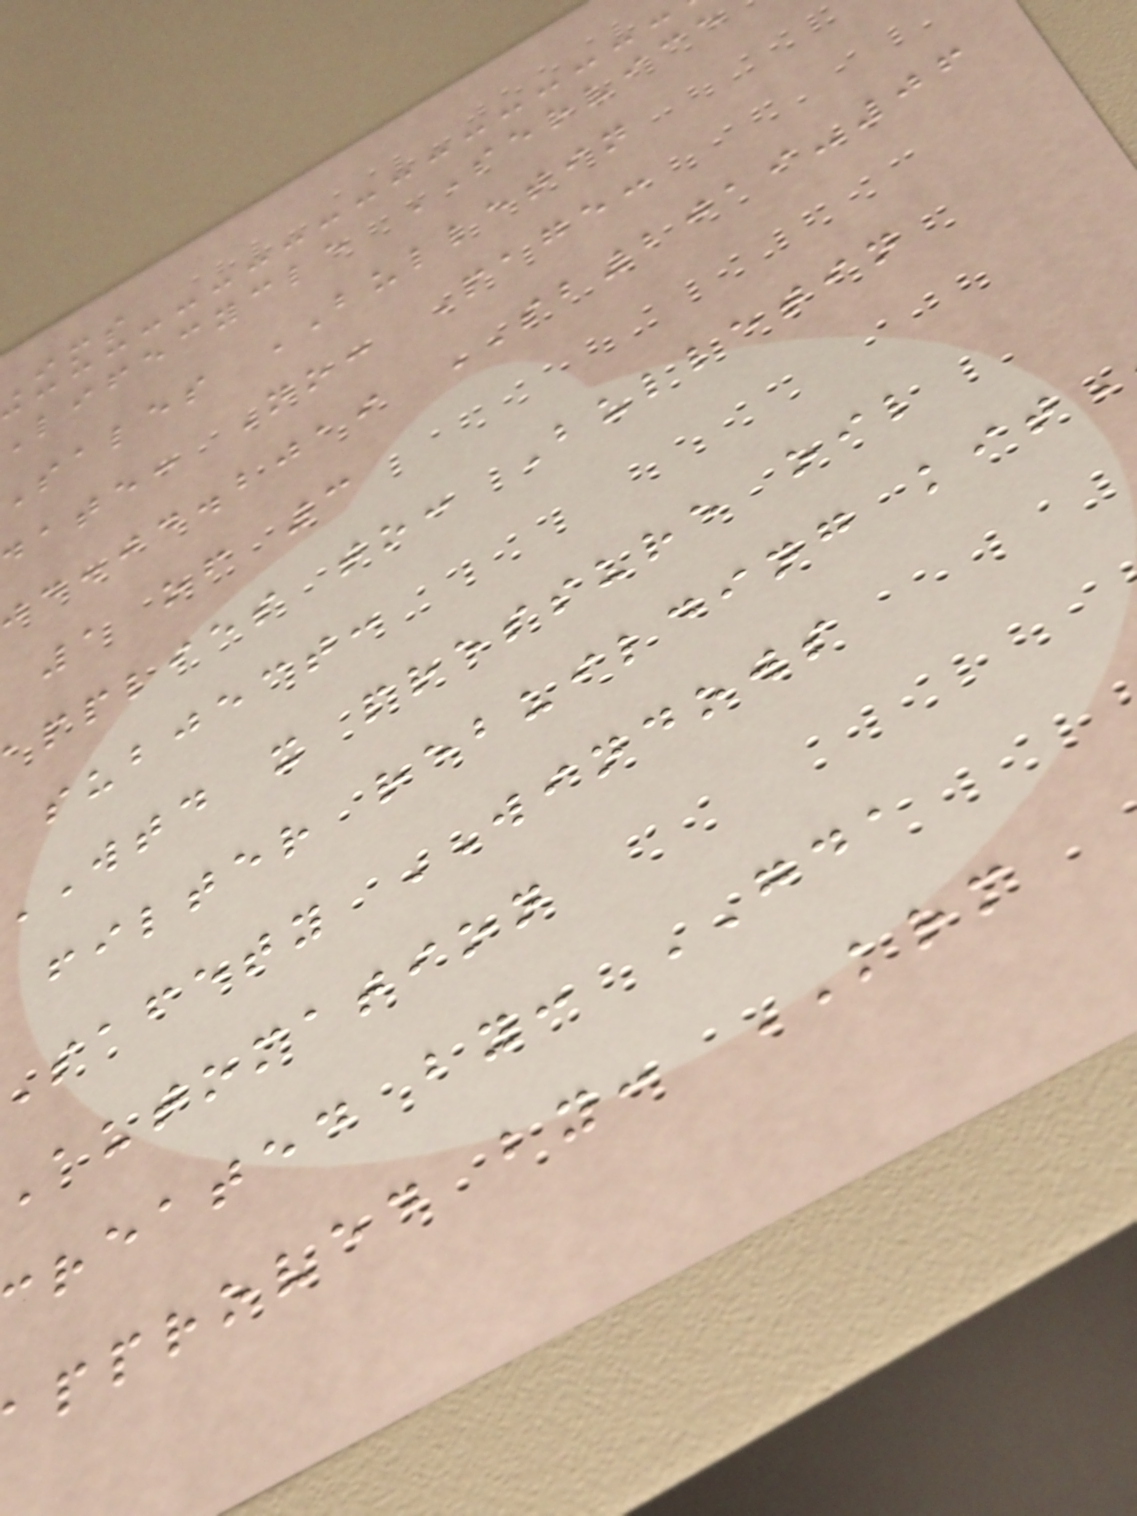lifecycle SERVICE
sales BULLETIN
date: No: Page:
jd.jd.bjai SB2019-06
1 of 3
applies to: Bulletin
subject:
WTD x pressure oil
filter rebuilding
safety WINDOWS
automation
created by: GDA
approved by: KRM
